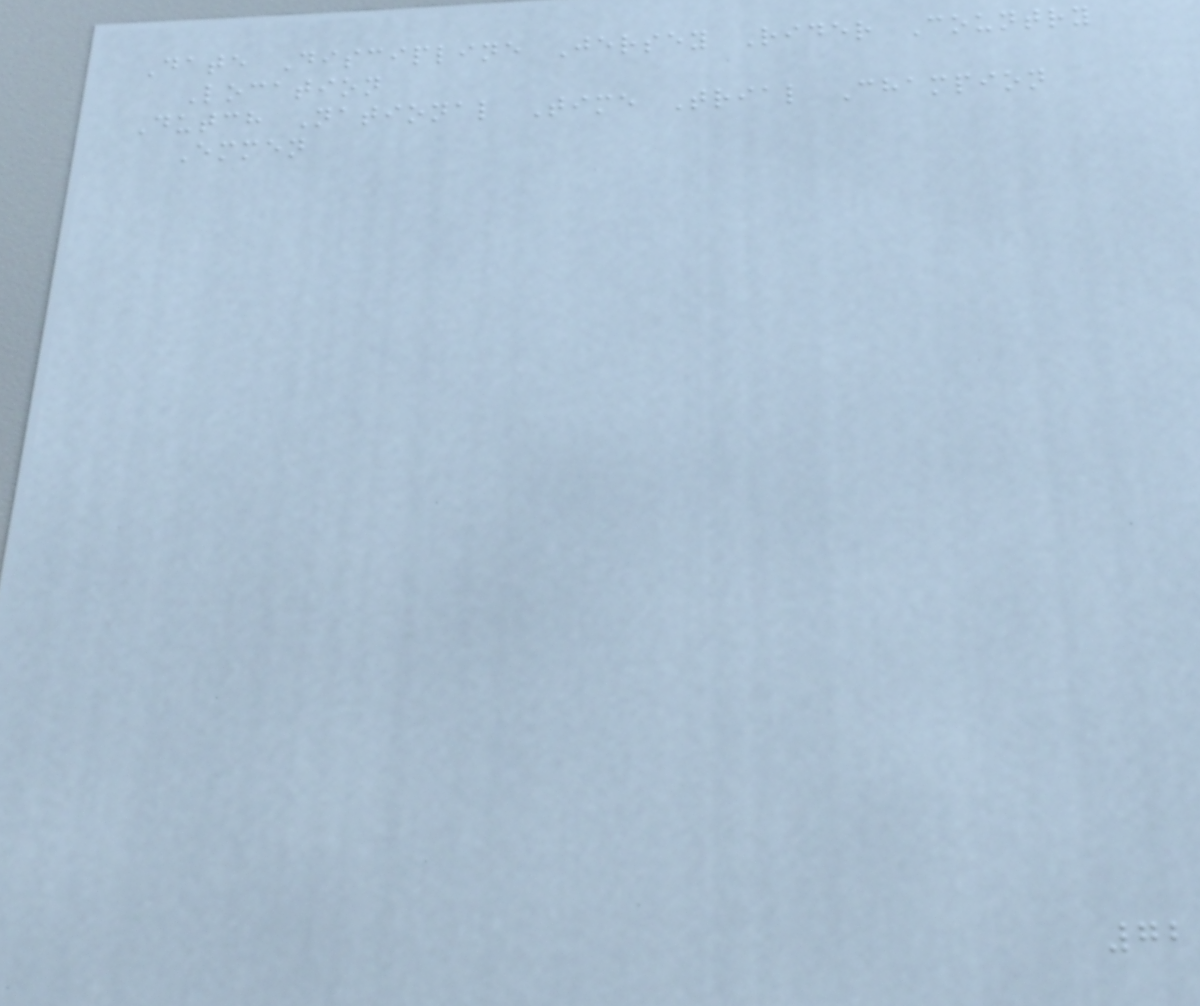Date Discipline Jersey Rider Country
Location
Dutch National Time Trial Champion
Emmen
72
